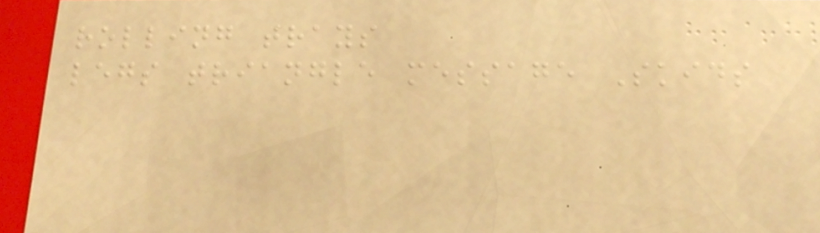rolling trays
legs triangle message Skids
